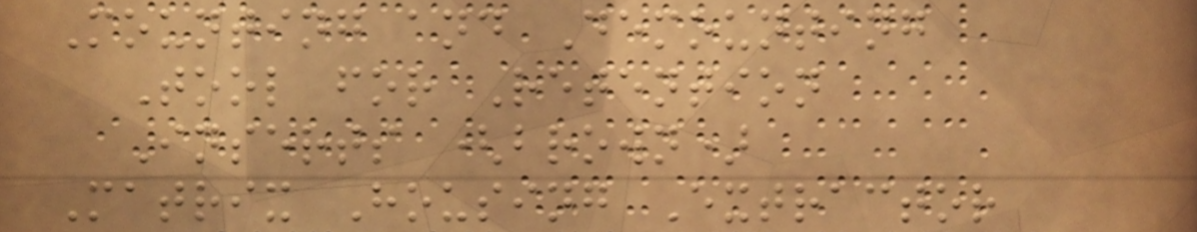Mounting and Demounting
Tool for Retention
Inserts (brown)
Matrix Housing Extractor
